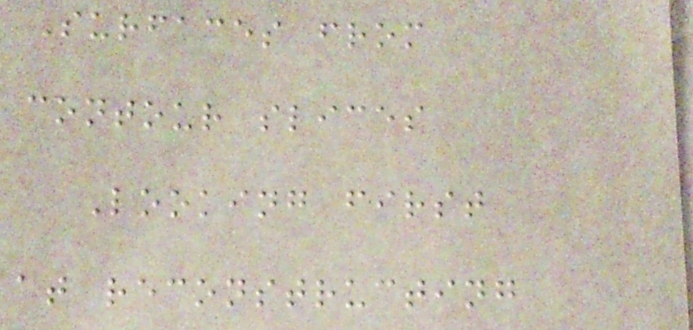Surfaces from
contour slices
Looking first
at reconstructing
